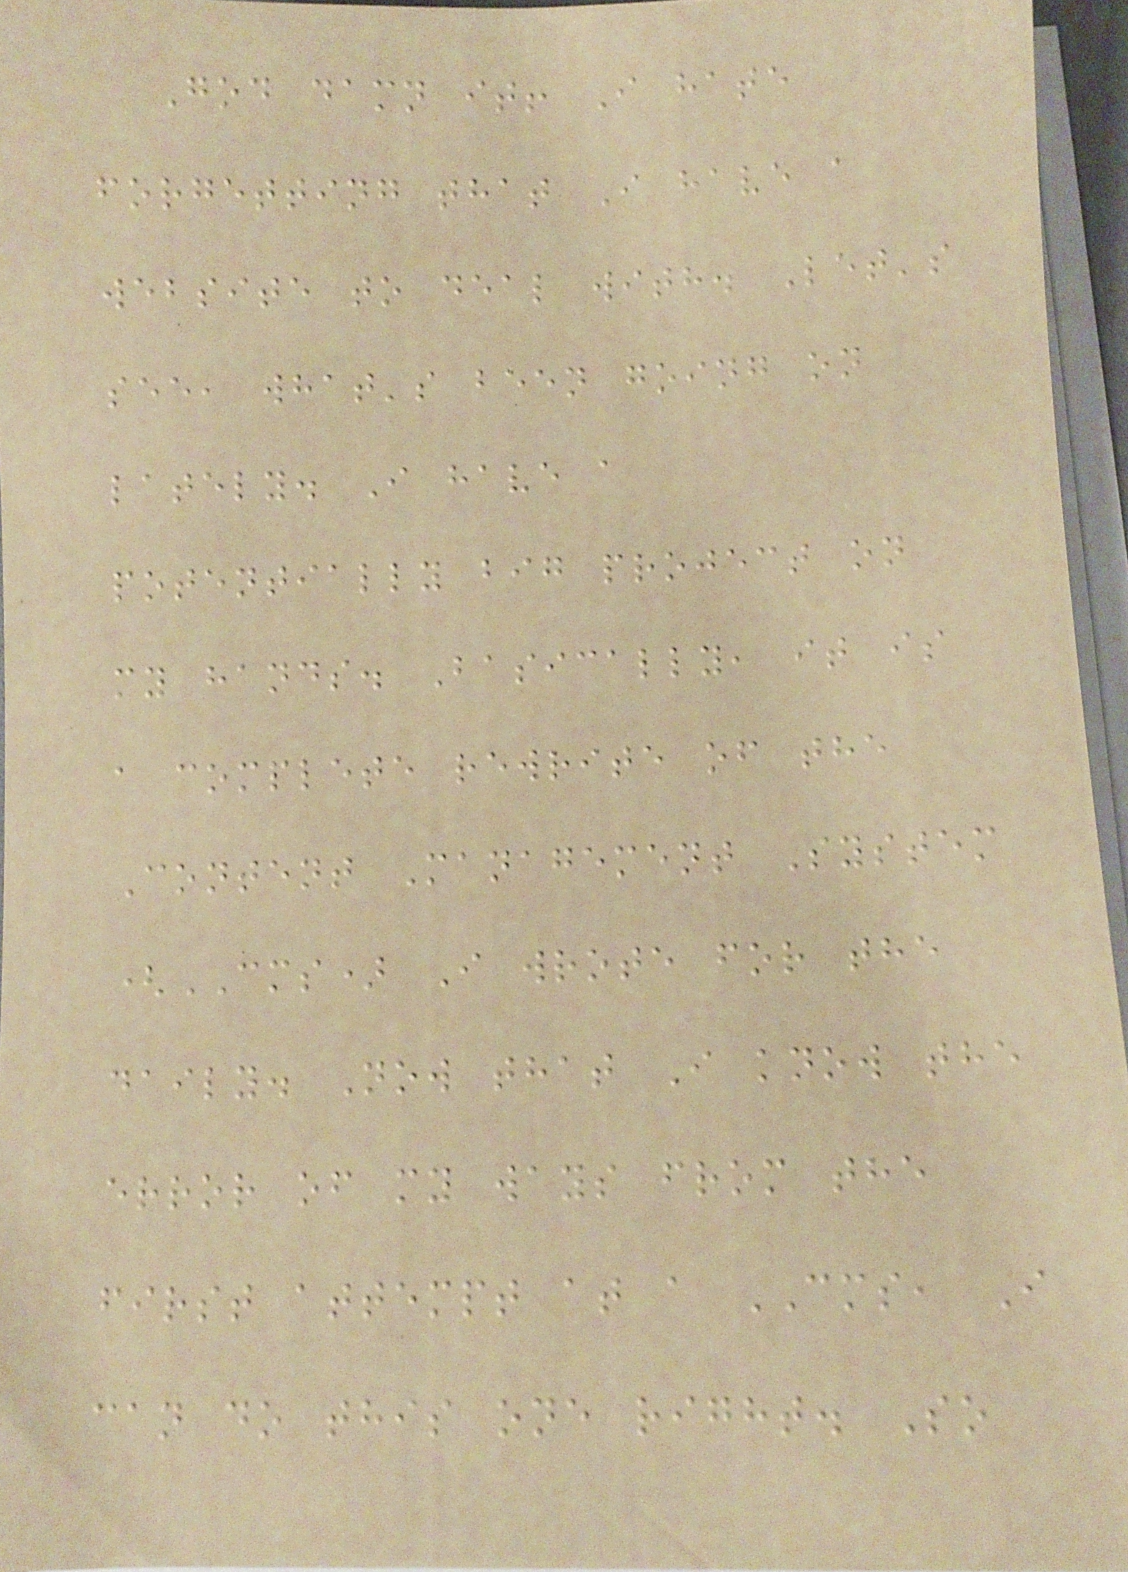God damn it! I hate
forgetting that I have a
website to deal with. Let's
see, what's been going on
lately. I have a
potentially big project on
my hands. Basically, it is
a complete rewrite of the
Content Management System
(CMS) I wrote for the
daily. Now that I know the
error of my ways from the
first attempt at a CMS, I
can do this one right. So
